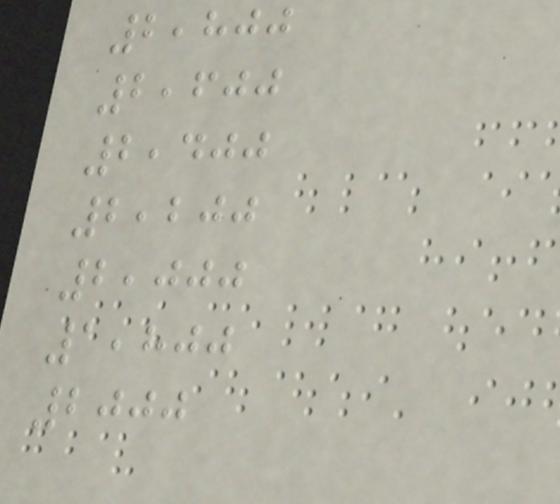2,800
2,600
2,400
2,200
2,000
1,800
2000
